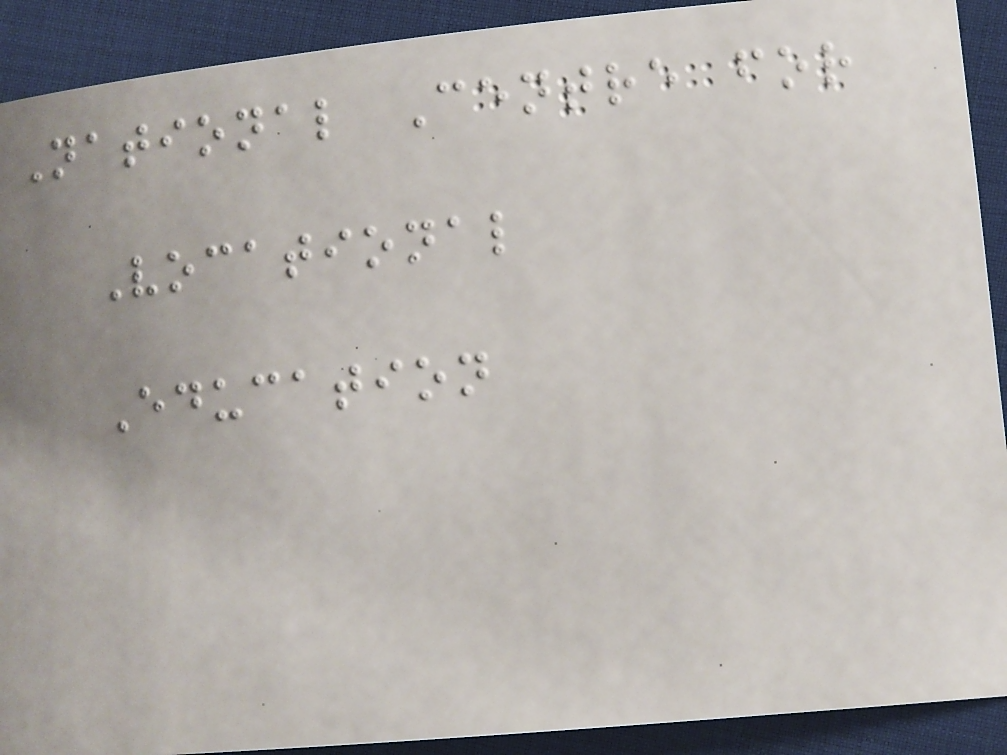National Centre for
Vocational
Education
